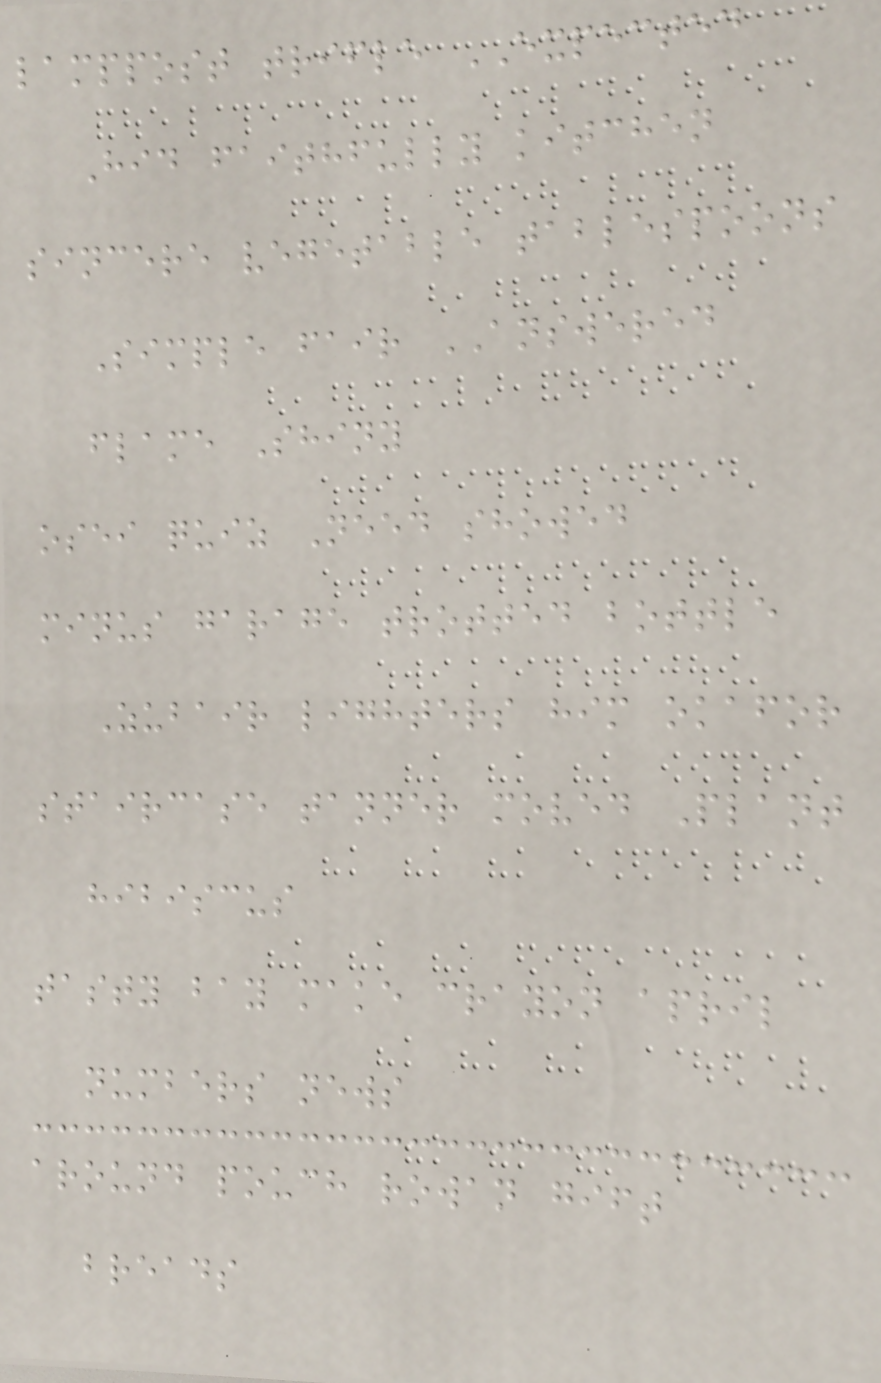lamppost trifle EXPECTED
Hid faithfully kitchen
sincere vegetable tablespoons
Simple fair ANSWERED
flame Shiny
osei quiz Need showed
minus garage trotted bottle
Zubair lighters him okafor
staircase tanner moved Plant
hibiscus
tasty bay make crayon april
numbers news
around pouch rowan gift
breads
